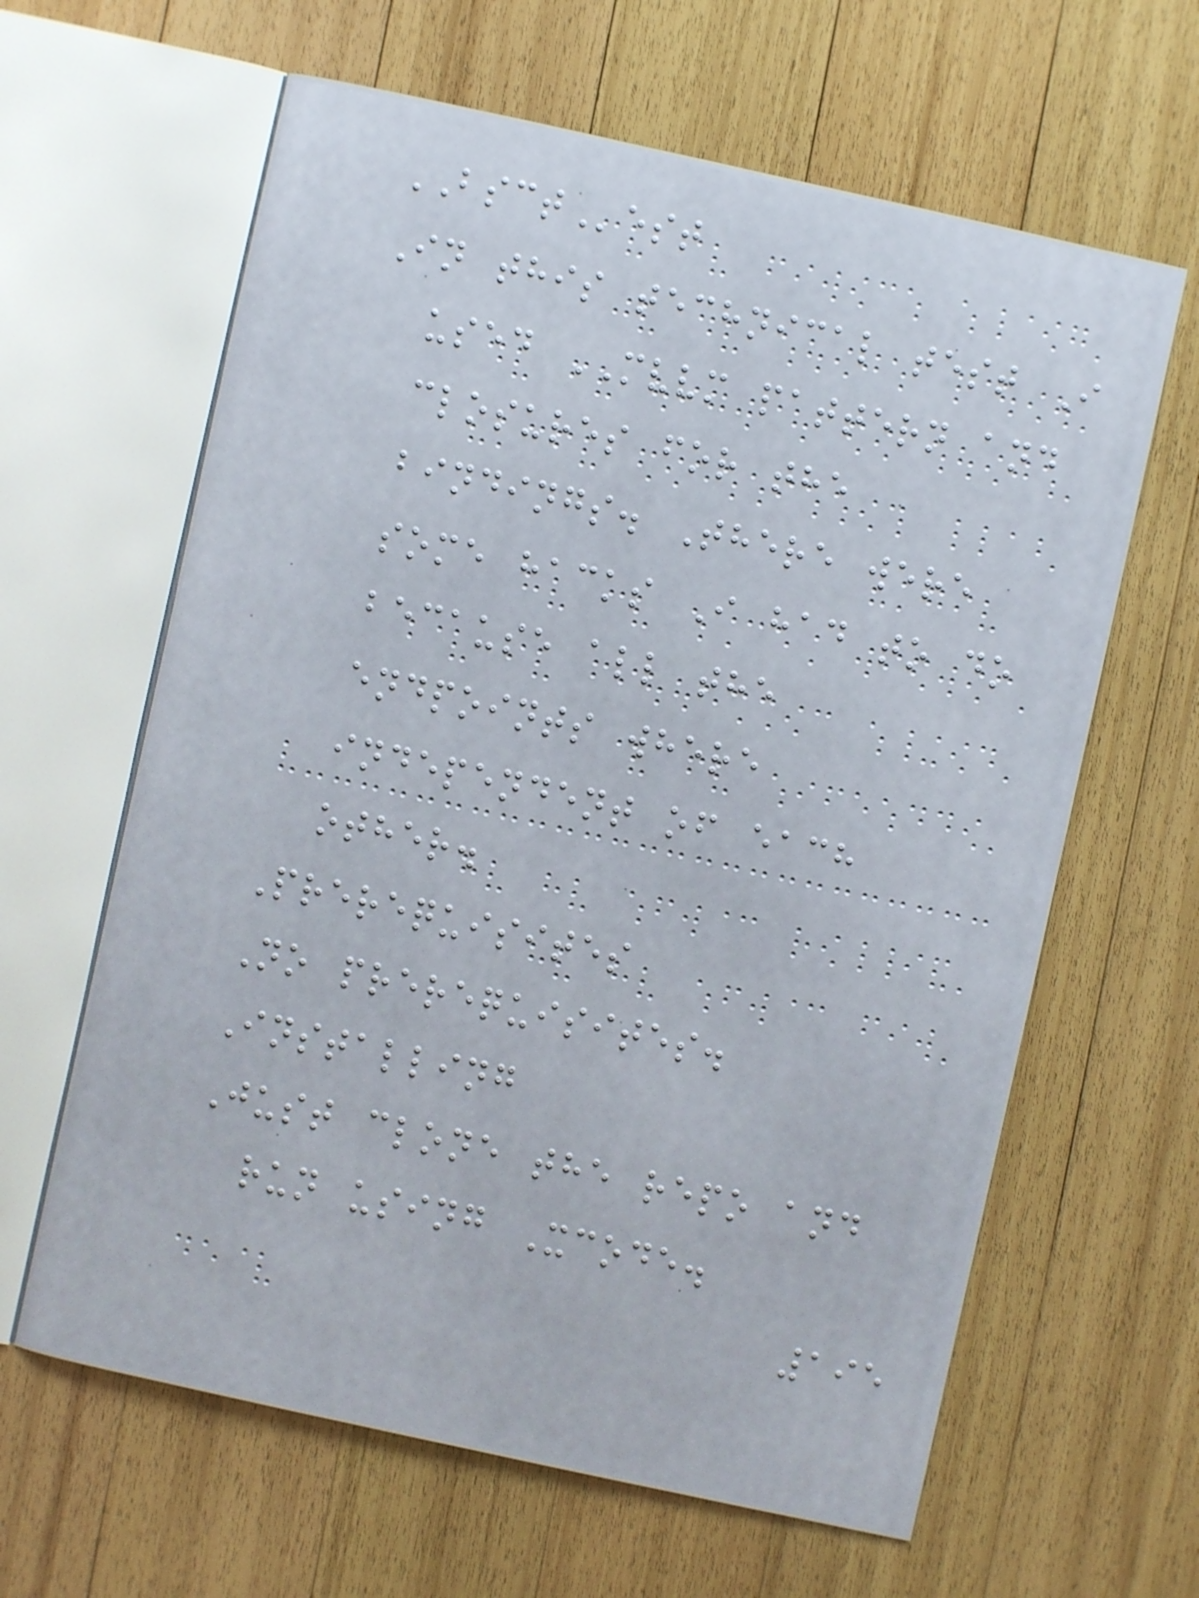BSCTest
In this technical test I
used MVVM pattern and
closures for the
bindings. There were
some hacks I had to do
because all the
endpoints where
independent of each
other.
Prerequisites
No prerequisites.
Installing
Just clone the repo and
run using Xcode.
195
